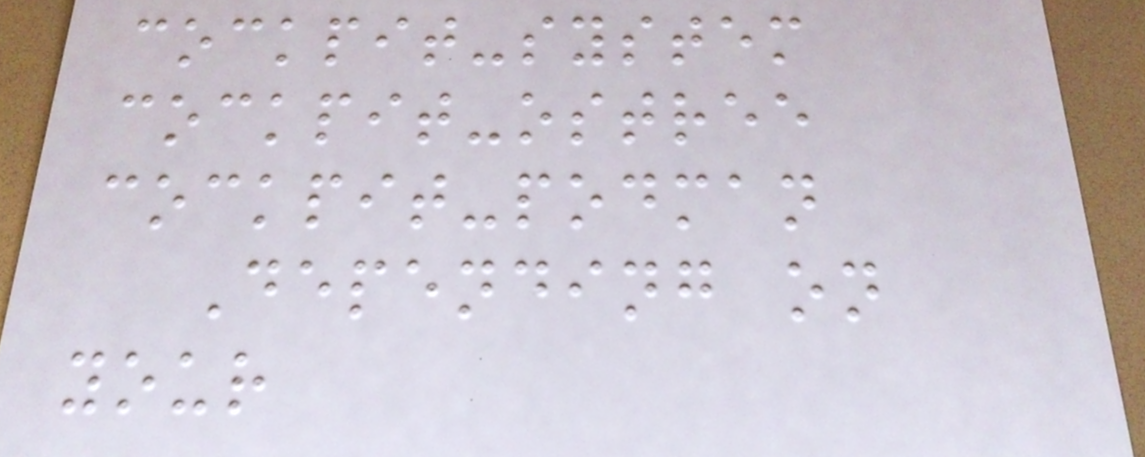cockpit-system
cockpit-ostree
cockpit-podman
Depending on
your
